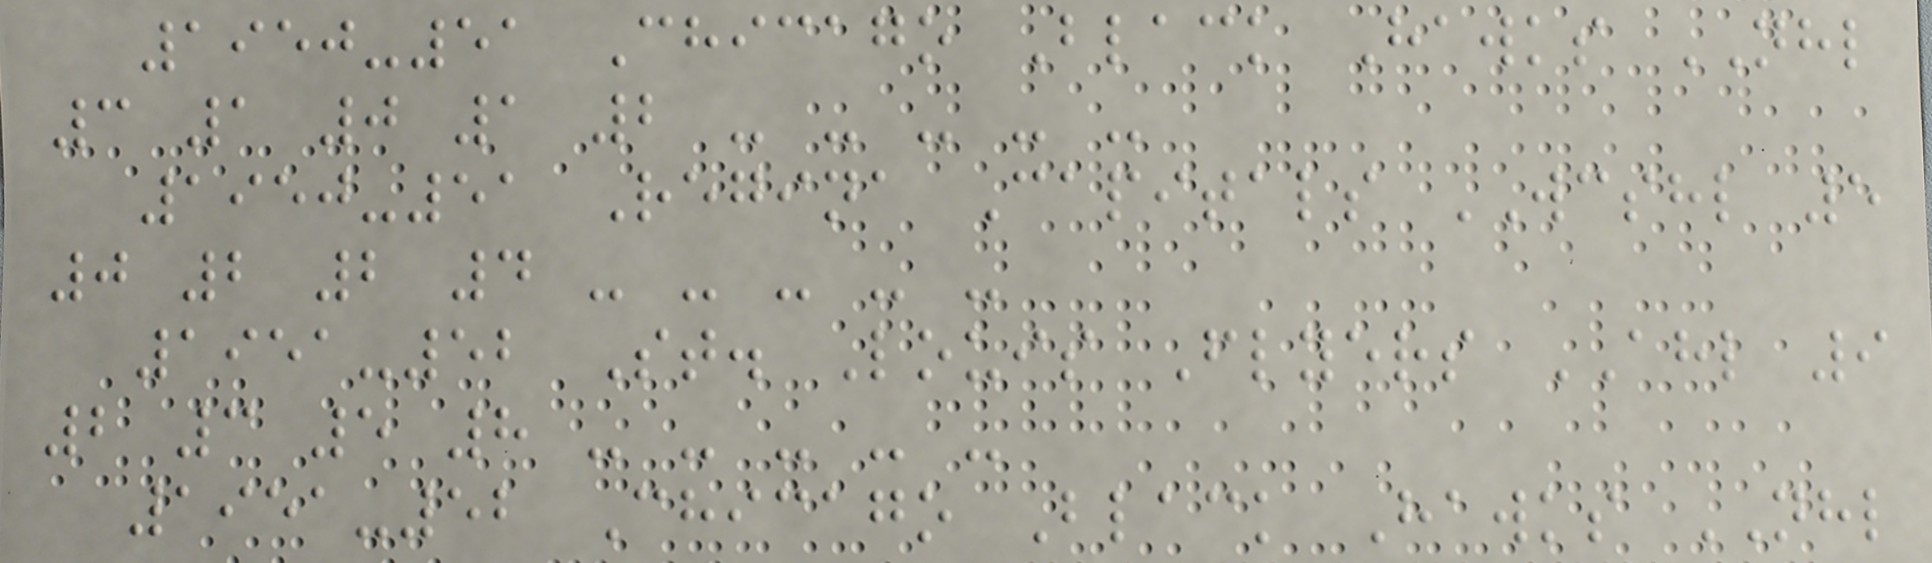1950-51 Chicago Black Hawks NHL
3 1 0 1 2 - - - - -
1950-51 Regina Capitals WCSHL 5
0 2 2 4 - - - - -
1951-52 St. Louis Flyers AHL 9
2 3 5 8 - - - - -
1951-52 Chicago Black Hawks NHL
